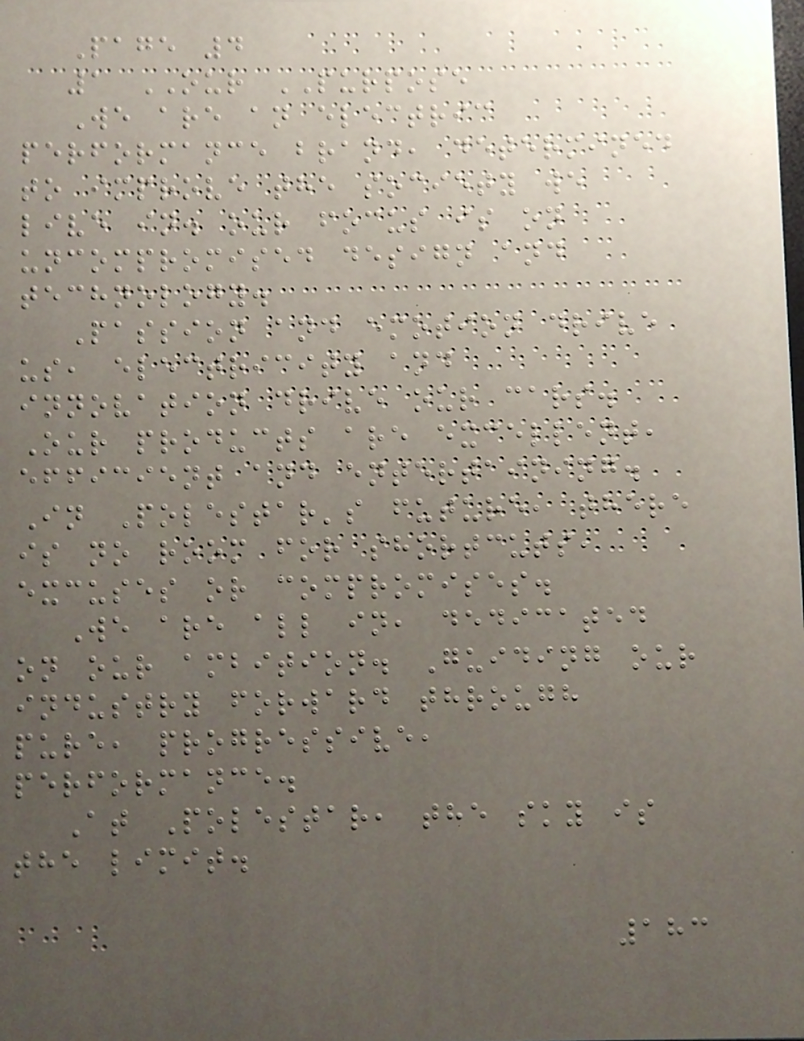Page 4
1 OUR PURPOSE
We are an electric
performance brand, determined
to improve the society we
live in. our focus is on
uncompromised design and
technology.
Passion and emotion drive
us, electricity and
innovation drive our cars.
Our products are excellent,
efficient and entertaining.
In Polestar's future, there
is no room for shortcuts,
excuses or compromises.
We are all in, dedicated
on our ambition. Guiding our
industry forward through
pure, progressive,
performance.
At Polestar, the sky is
the limit.
183
